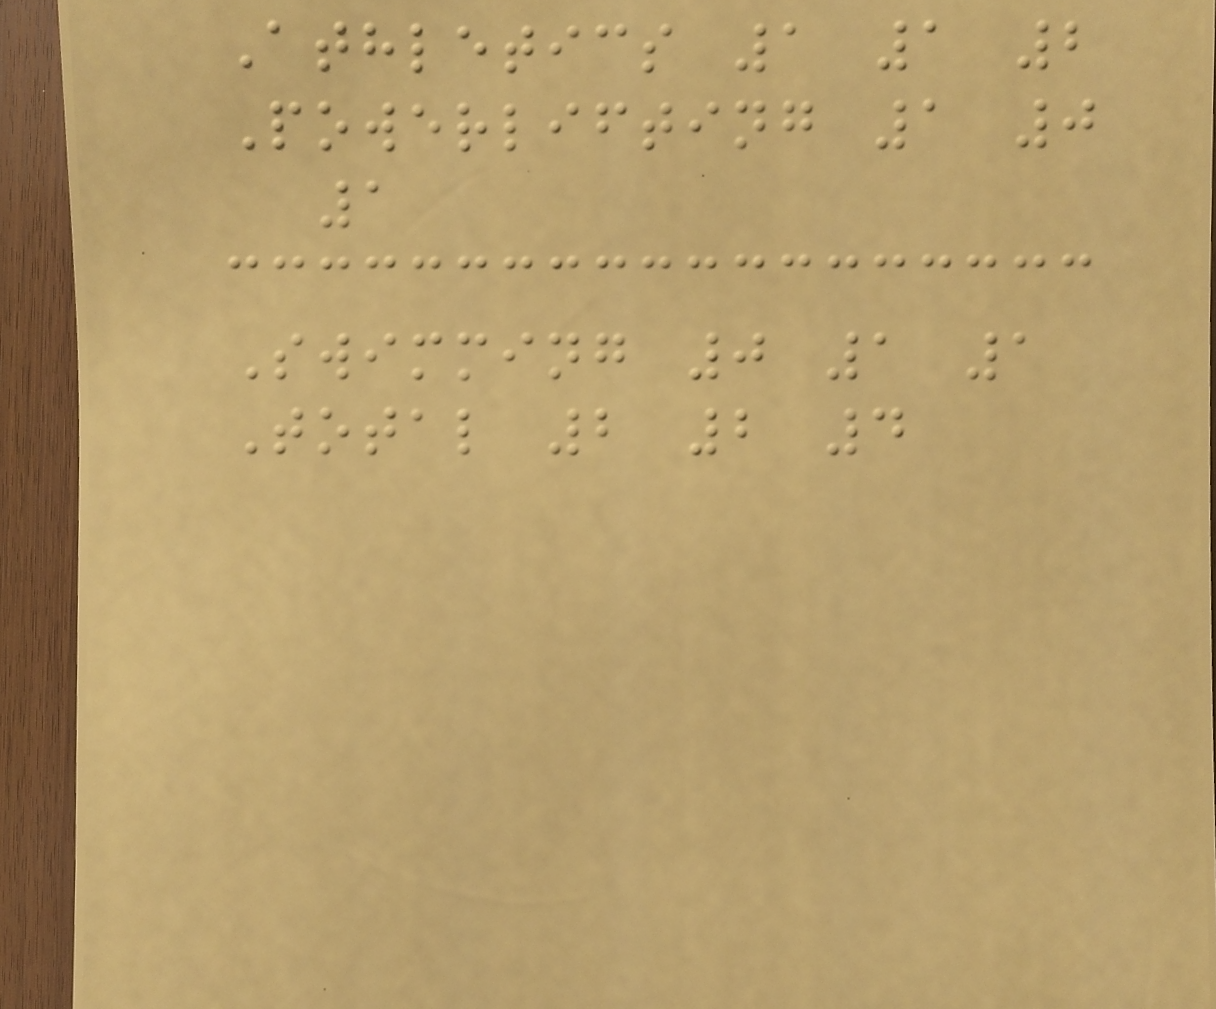Athletics 1 1 2
Powerlifting 1 0
1
Swimming 0 1 1
Total 2 2 4
